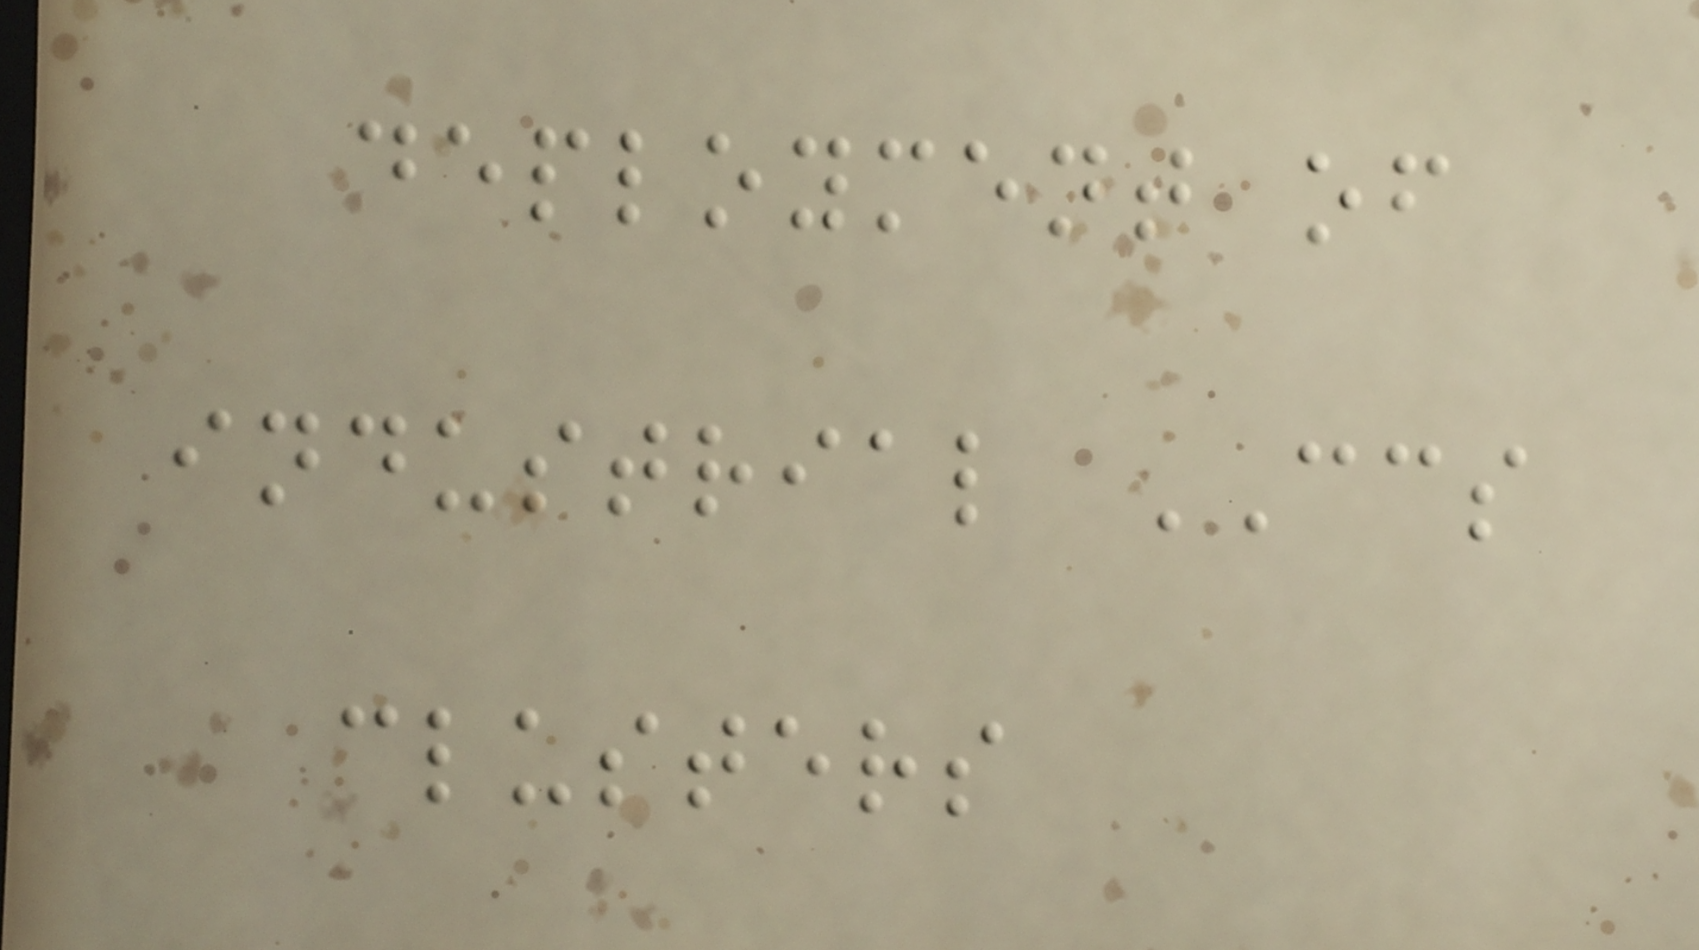deployment of
industrial CCS
clusters
